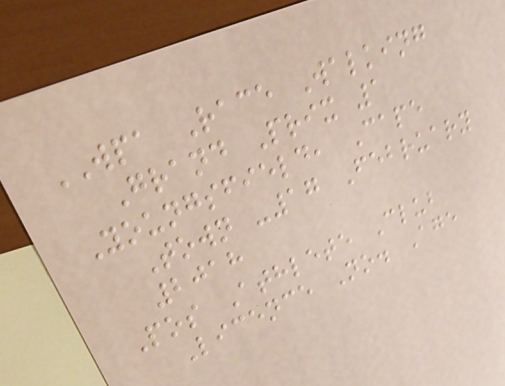WPA Race Walking
Grand Prix 1
Youngsfield, Cape
Town -17 February
2018
Pos Athlete Club
Licence No. Age
